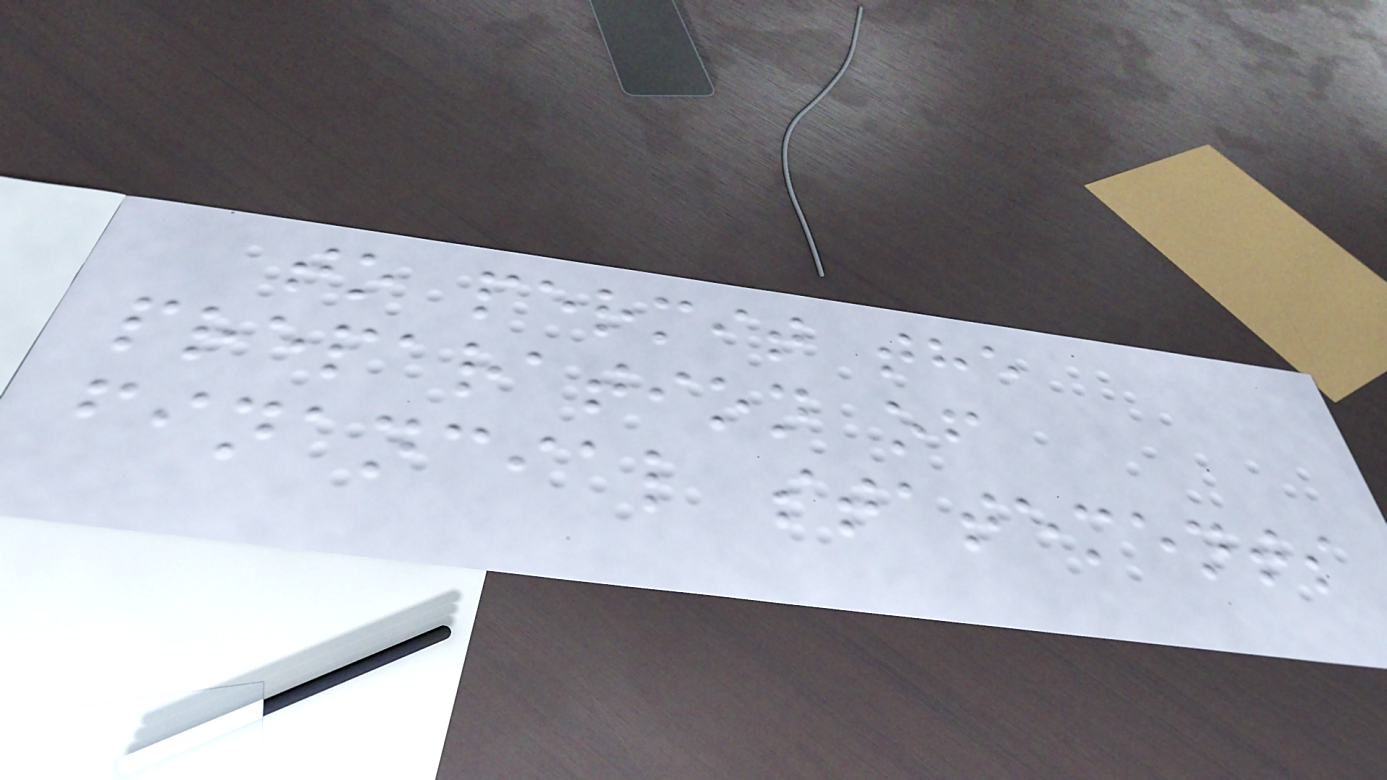to permit the
preparation of
financial statements
